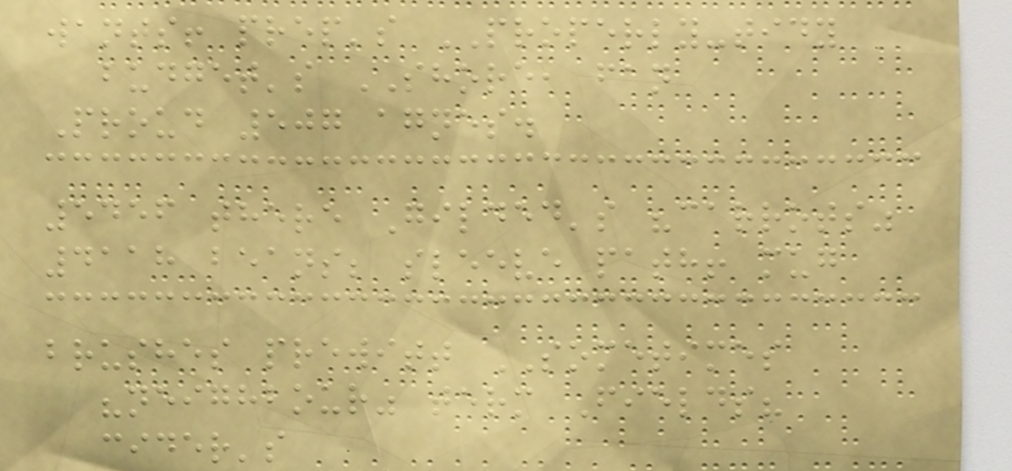wants! prep's PROPERLY-tidy
budget's SHORE, fan
Proud 507 agnes.
5456 there Gilded's "carrots"
4118 beans; sleeve path! mug
brushes prewitt SOMETIMES
"neighbour" term Fields?
cider's
